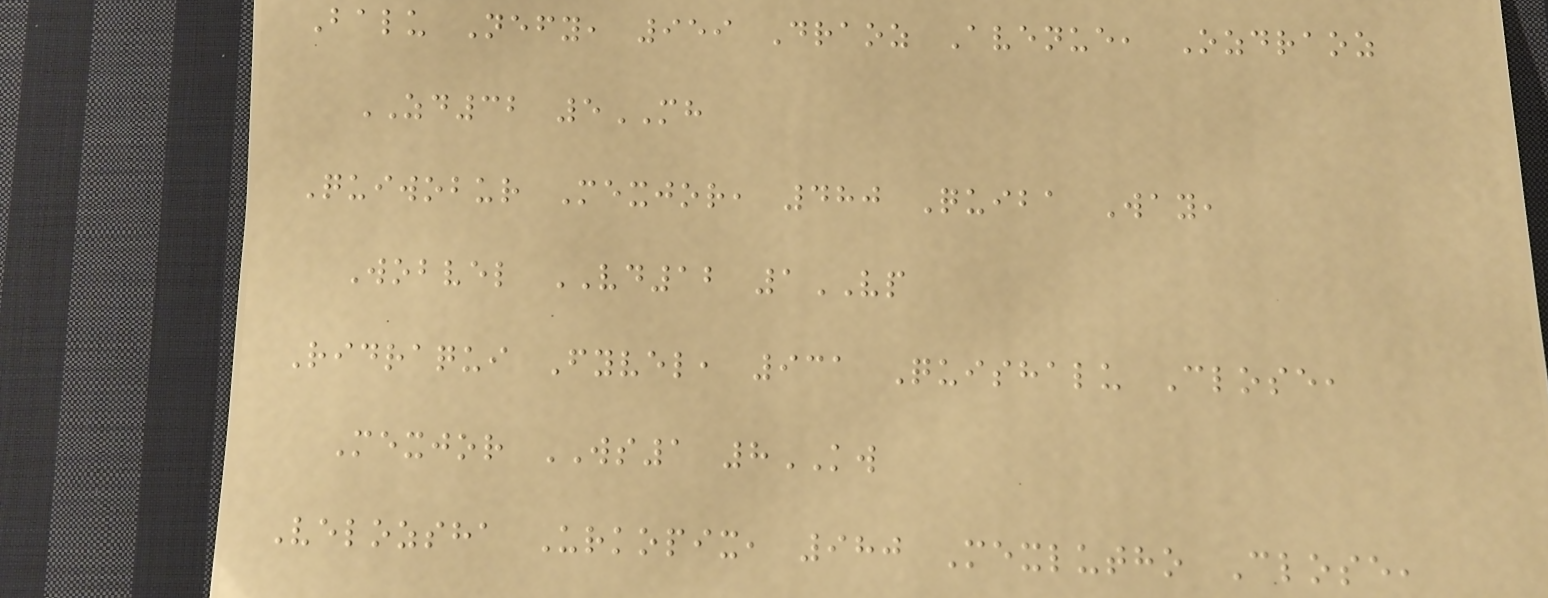Balu Nefy, 959 Draoz Avenue, Ozdraoz
ZD32 5MH
Quiwobur Mexjor, 480 Quiba Way,
Wobvel VD12 1VP
Ridraqui Fyvel, 931 Quishalu Close,
Mexjor WS1 8KW
Velozsha Urkopix, 980 Mexlutho Close,
